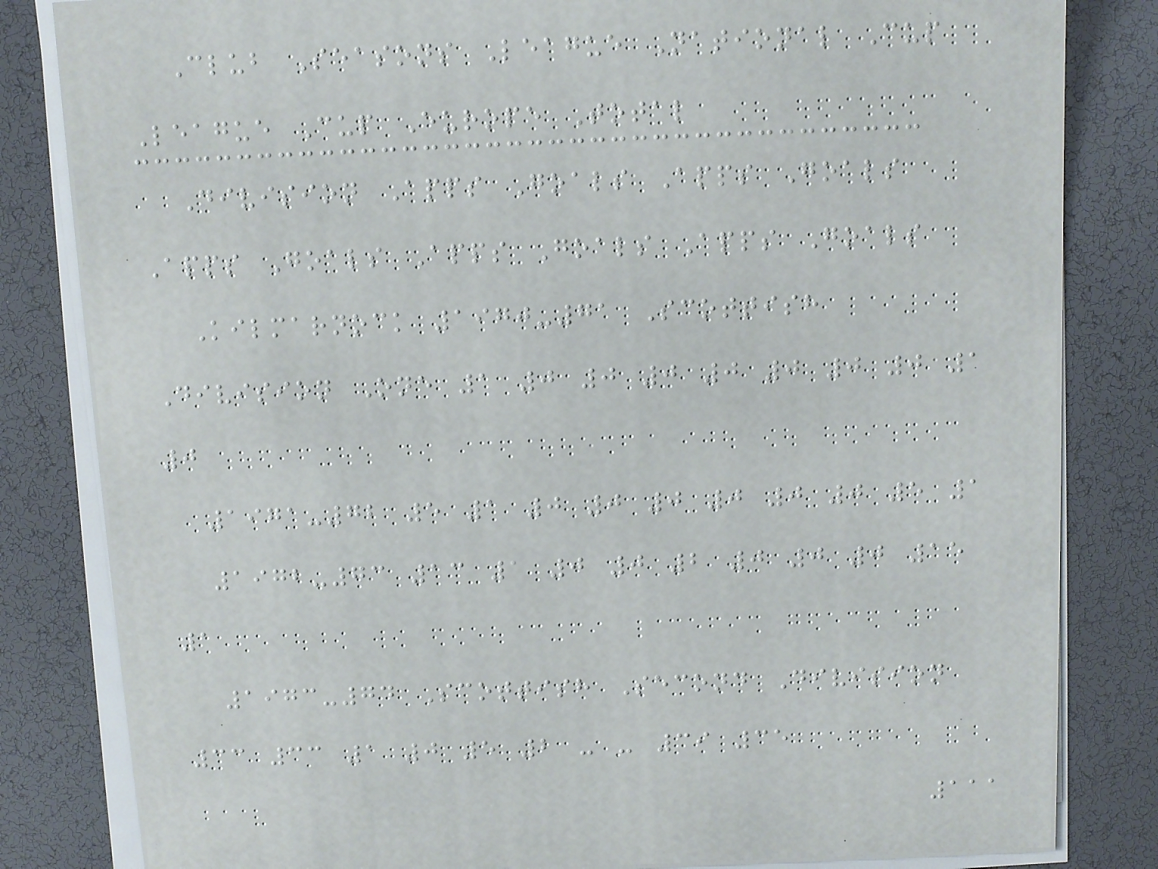Club Seasons League National Cup
League Cup Europe Total
Division Apps Goals Apps Goals
Apps Goals Apps Goals Apps Goals
Kilmarnock 1970-71 Scottish
Division One 1 0 0 0 0 0 0 0 1
0
1971-72 5 1 0 0 0 0 0 0 5 1
1972-73 13 1 0 0 2 0 0 0 15
1
1973-74 Scottish Second Division
33 33 1 0 5 2 - - 39 35
111
